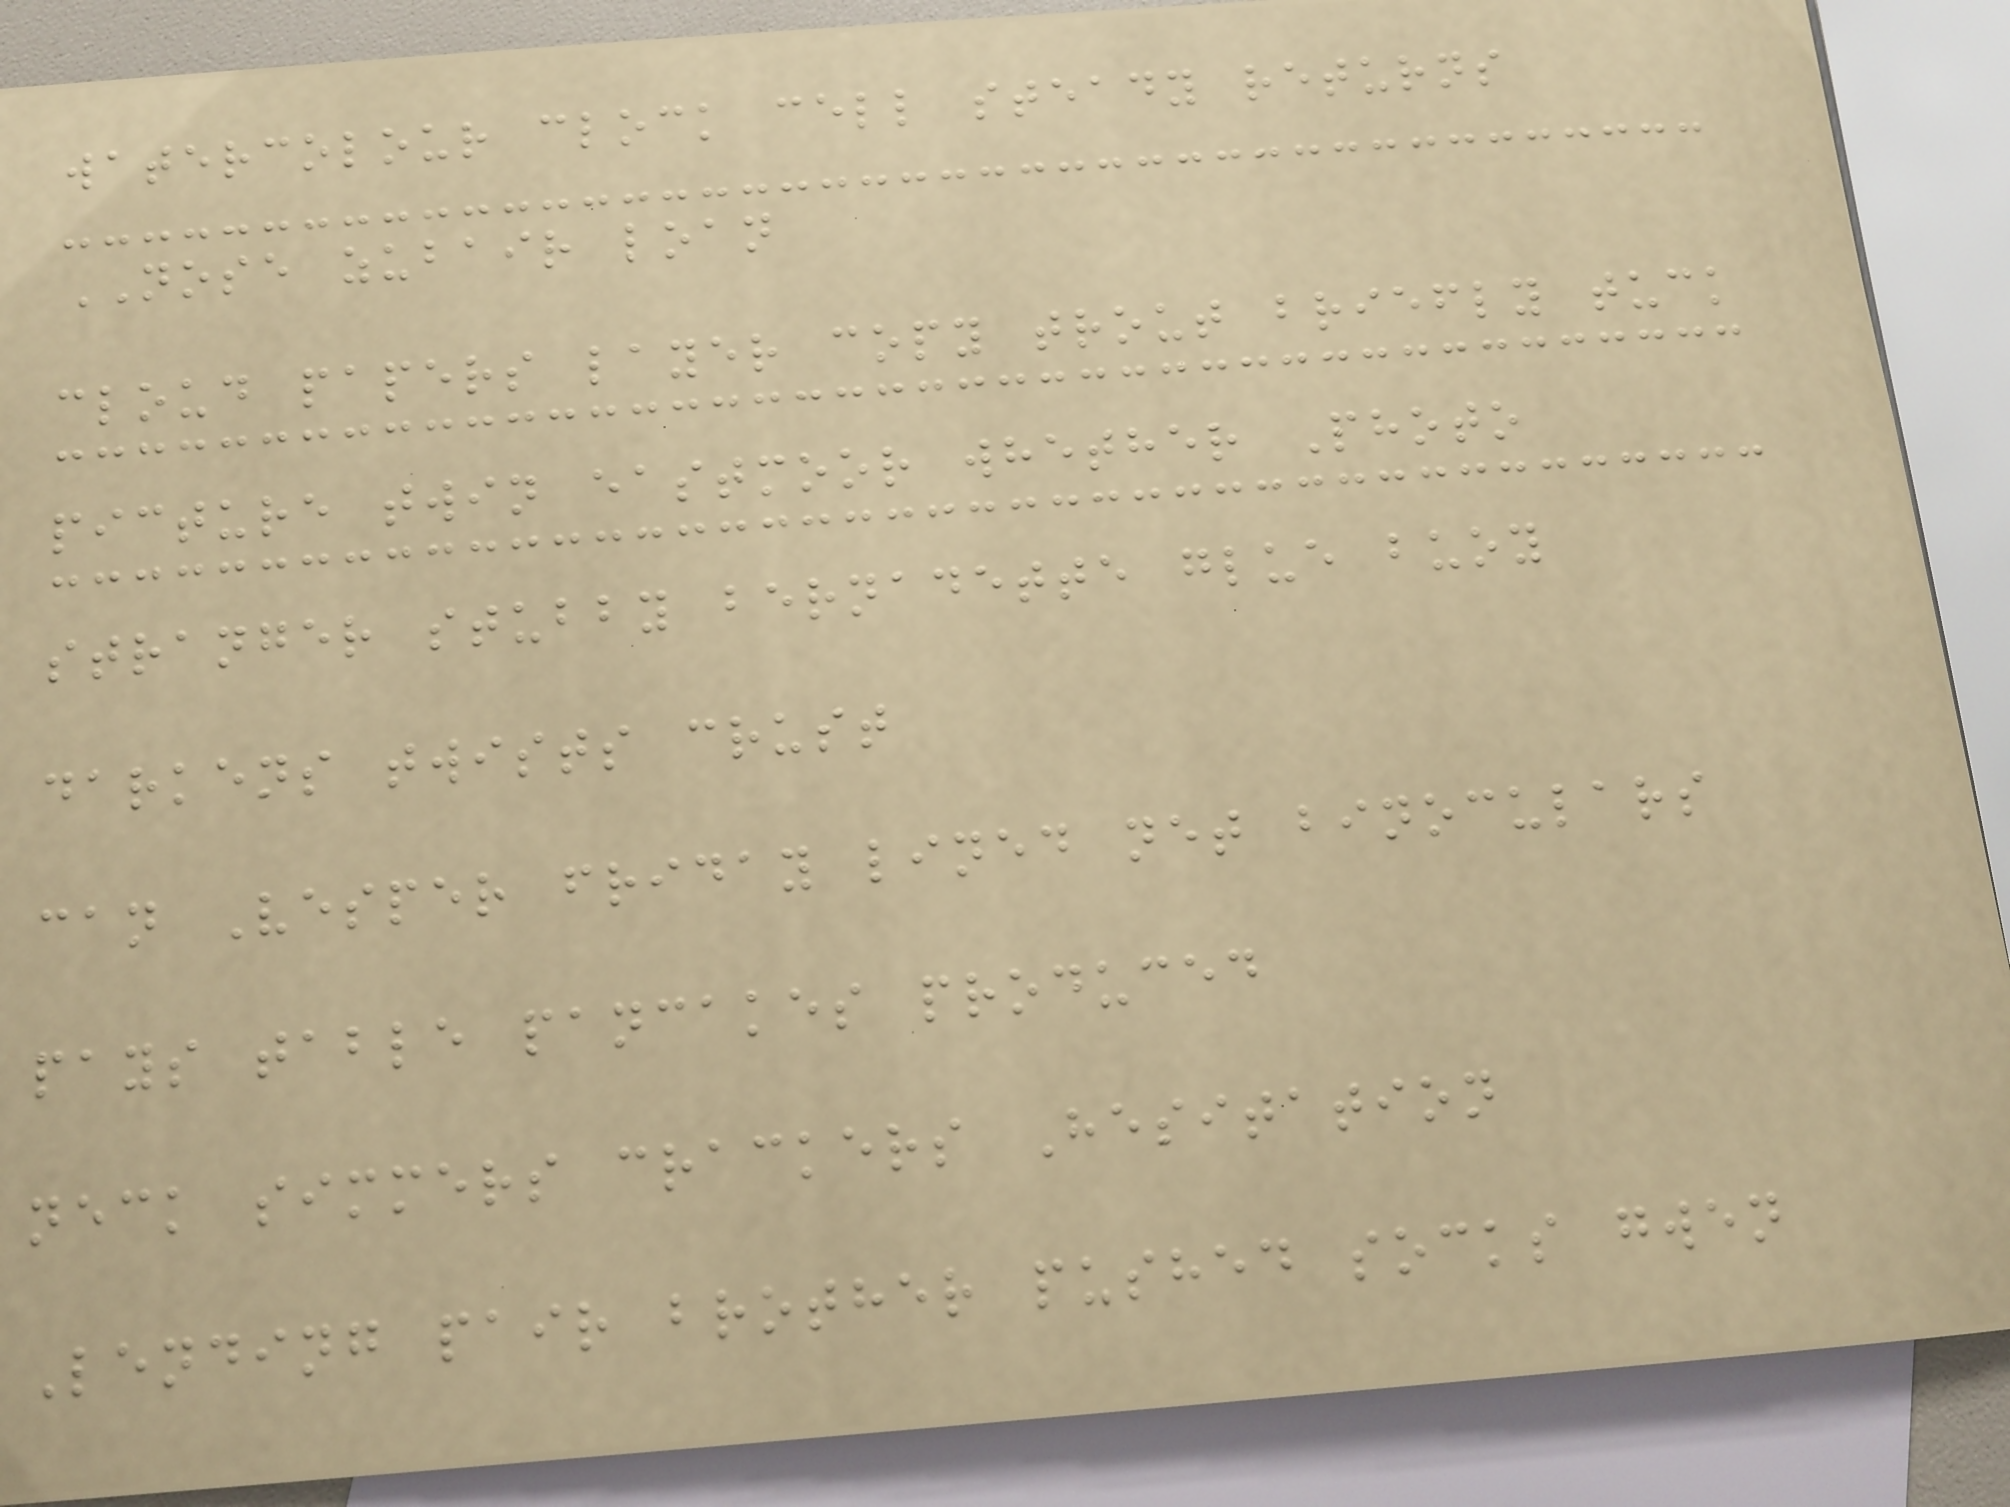watercolour clock cell steady returns
NOSE zubair loan
cloud papers layer copy trout briefly tuck
picture twin eastmoor whether Photo
stranger stubby bernadette glue buoy
darkens twists crust
can Vesper friday lined net binoculars
pays table pancakes produced
neck simmers crackers Hesitation
Lending pair brother pushed socks gwen
